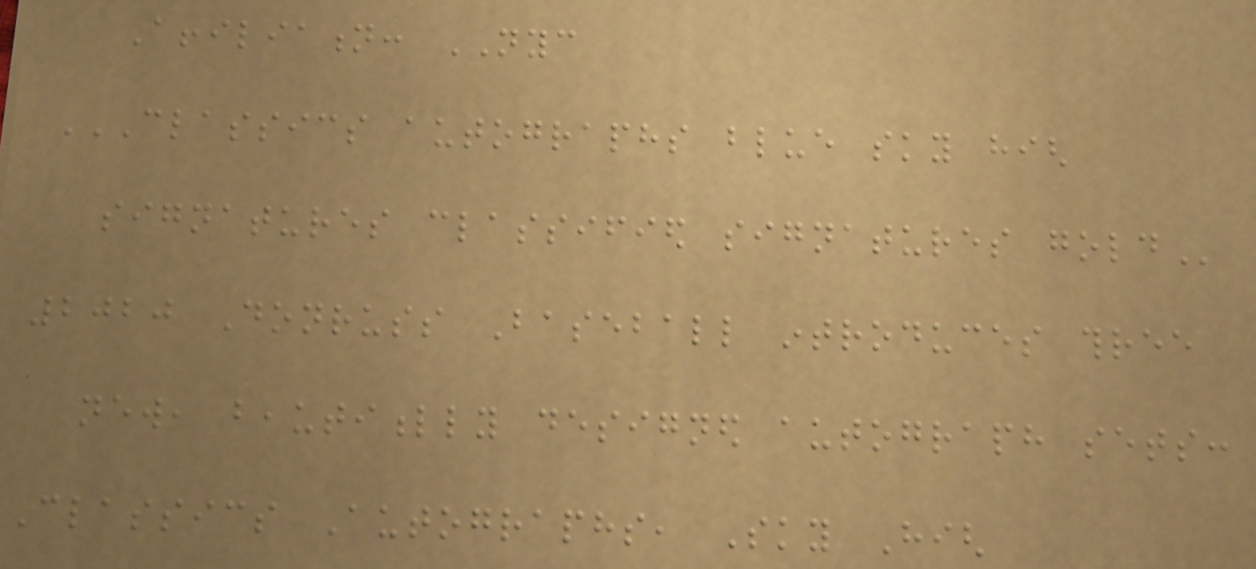Affiliation: NYC
CLASSICS AUTOGRAPHS BLUE SKY HIGH
SIGNATURES CLASSIFIED SIGNATURES GOLD
2020 Donruss Baseball introduces three
new, beautifully designed autograph sets:
Classics Autographs, Sky High
